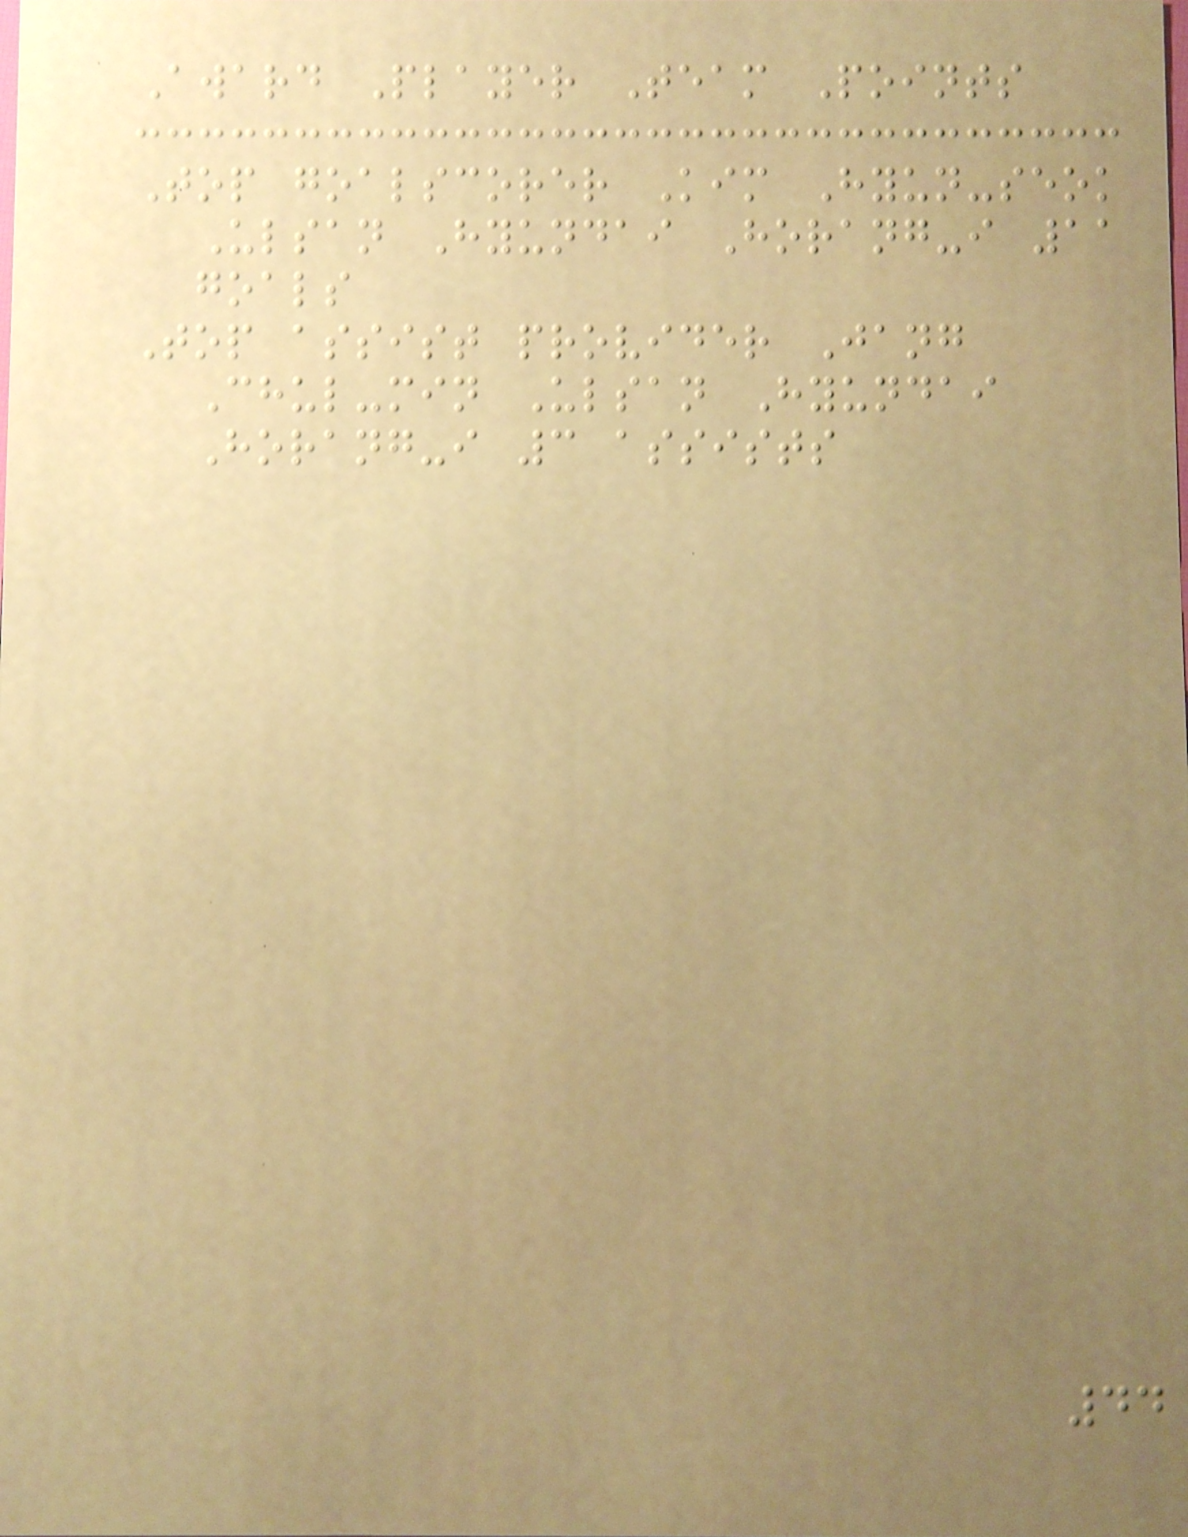Award Player Team Points
Top goalscorer Kim Hyun-seok
Ulsan Hyundai Horang-i 11
goals
Top assist provider Jang
Chul-min Ulsan Hyundai
Horang-i 3 assists
44
